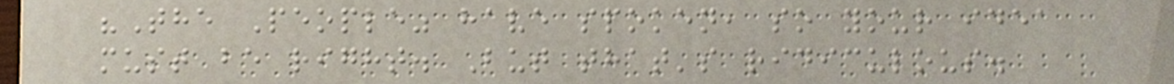"The People" have spoken, so your idea
must be right. But that's ridiculous.
